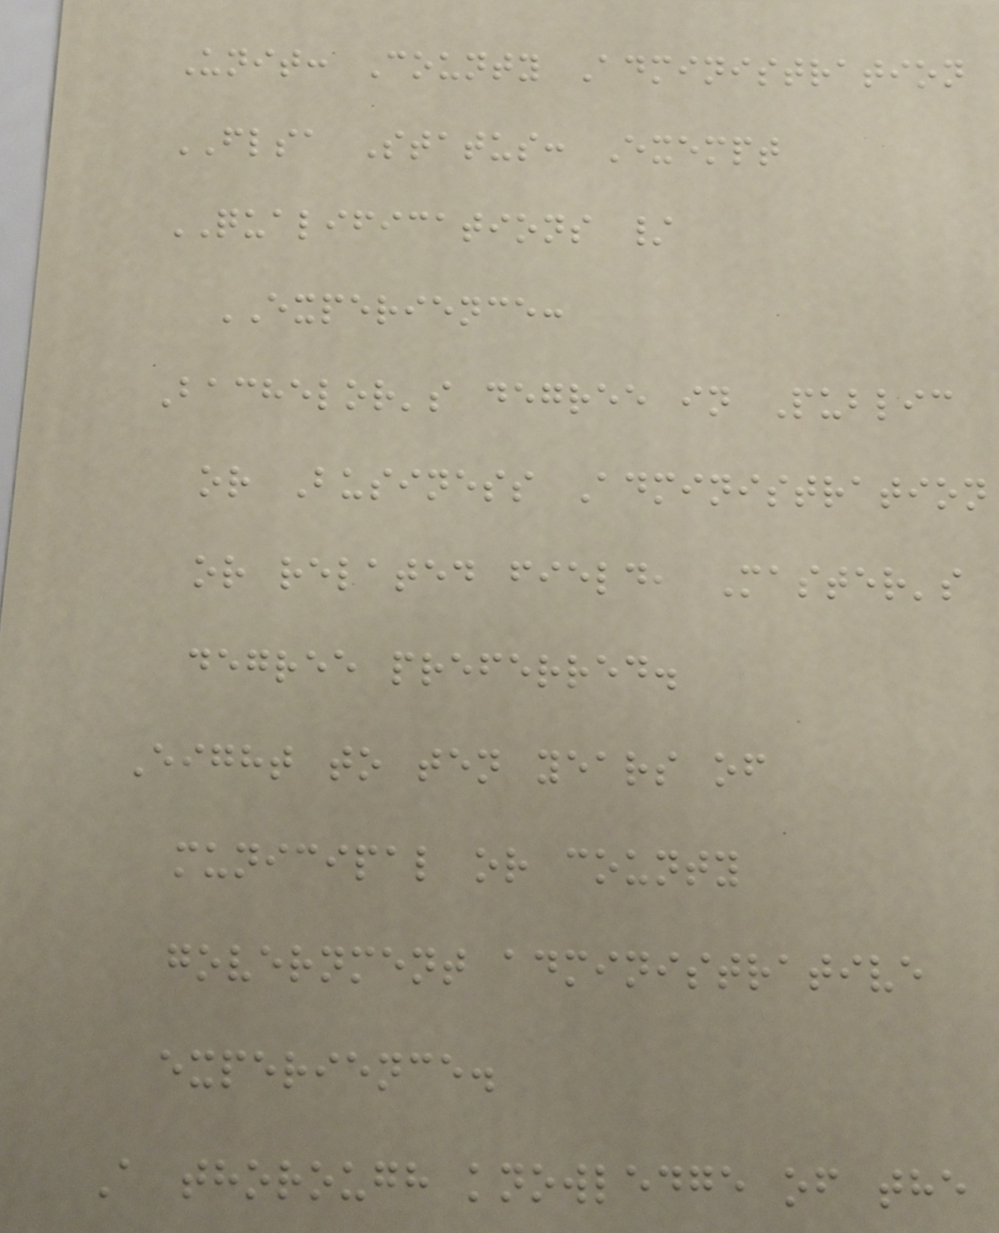Unit: County Administration
FLSA Status: Exempt
QUALIFICATIONS /
EXPERIENCE:
Bachelor's degree in Public
or Business Administration
or related field, Master's
degree preferred.
Eight to ten years of
municipal or county
government administrative
experience.
A thorough knowledge of the
